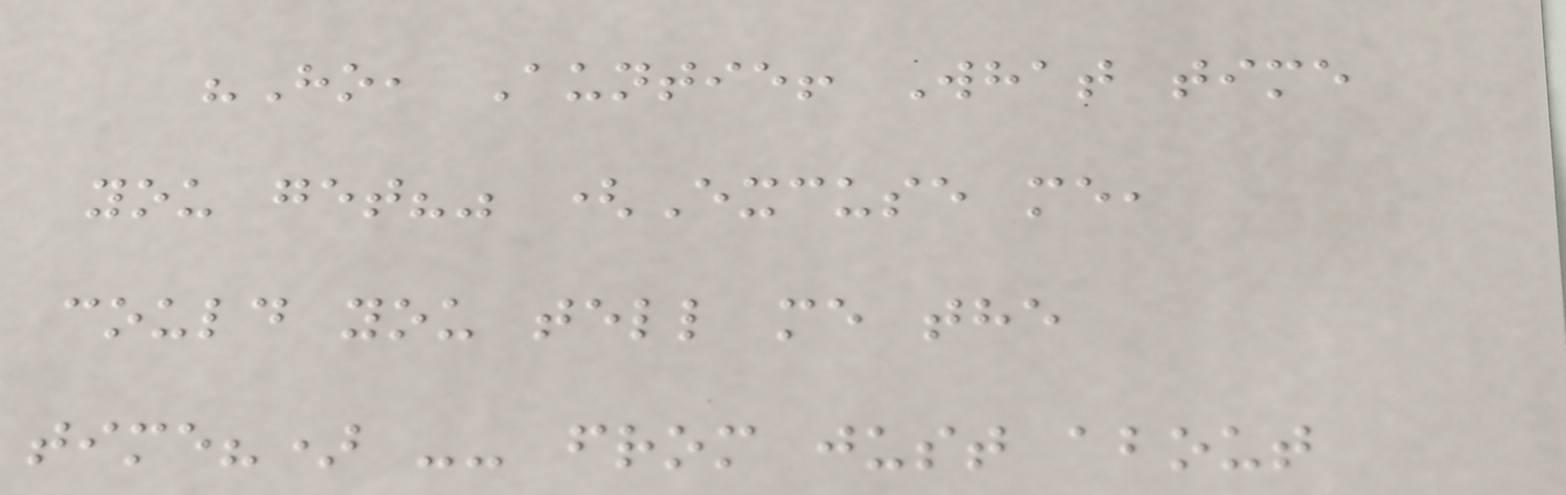"Ho, Auntie! What time
you get?" (Excuse me,
could you tell me the
time?) -- from just about
